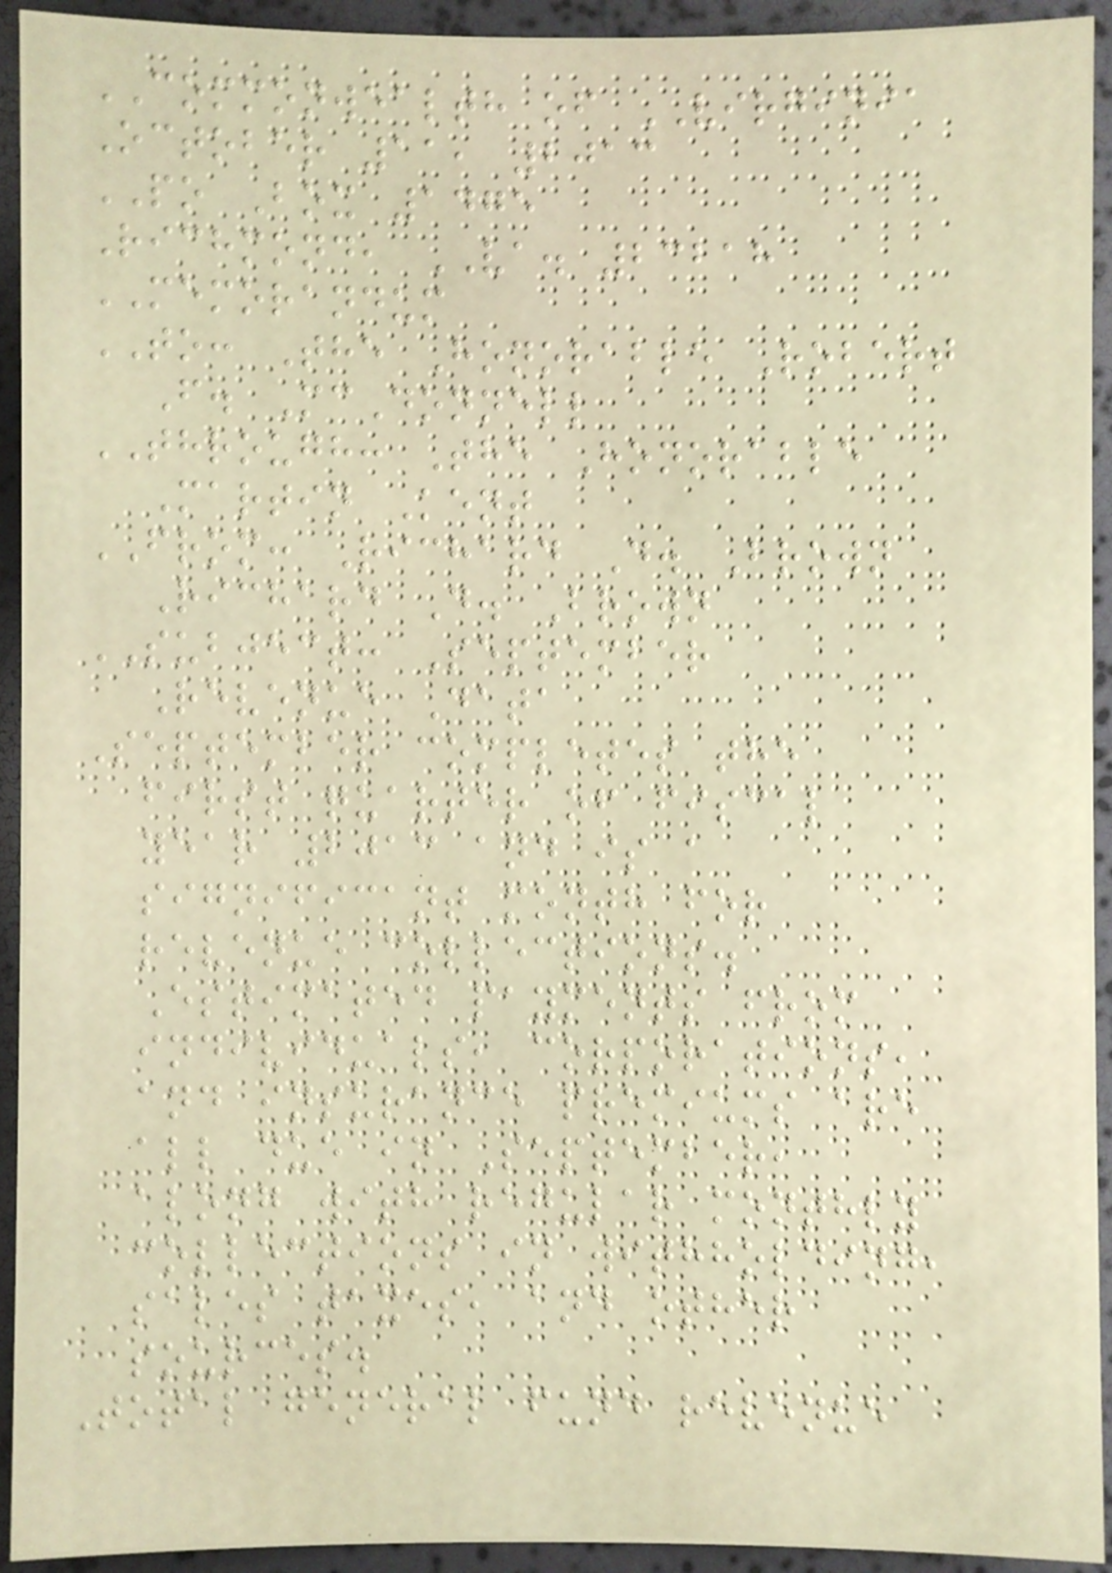COMMONWEALTH of VIRGINIA
October 11, 2013
PO Box 1475
Richmond, VA. 23218
MEMORANDUM
TO: The Honorable Robert
F. McDonnell
THROUGH: The Honorable
Martin Kent
FROM: Richard D. Brown
Richard D. Brown
SUBJECT: September
Revenue Data
September completes the
first quarter of fiscal
year 2013 and is a
significant month for
revenue collections.
Estimated payments from
individuals, corporations,
and insurance premiums are
all due in September,
along with regular monthly
collections in withholding,
sales taxes, and other
sources.
Total general fund revenue
